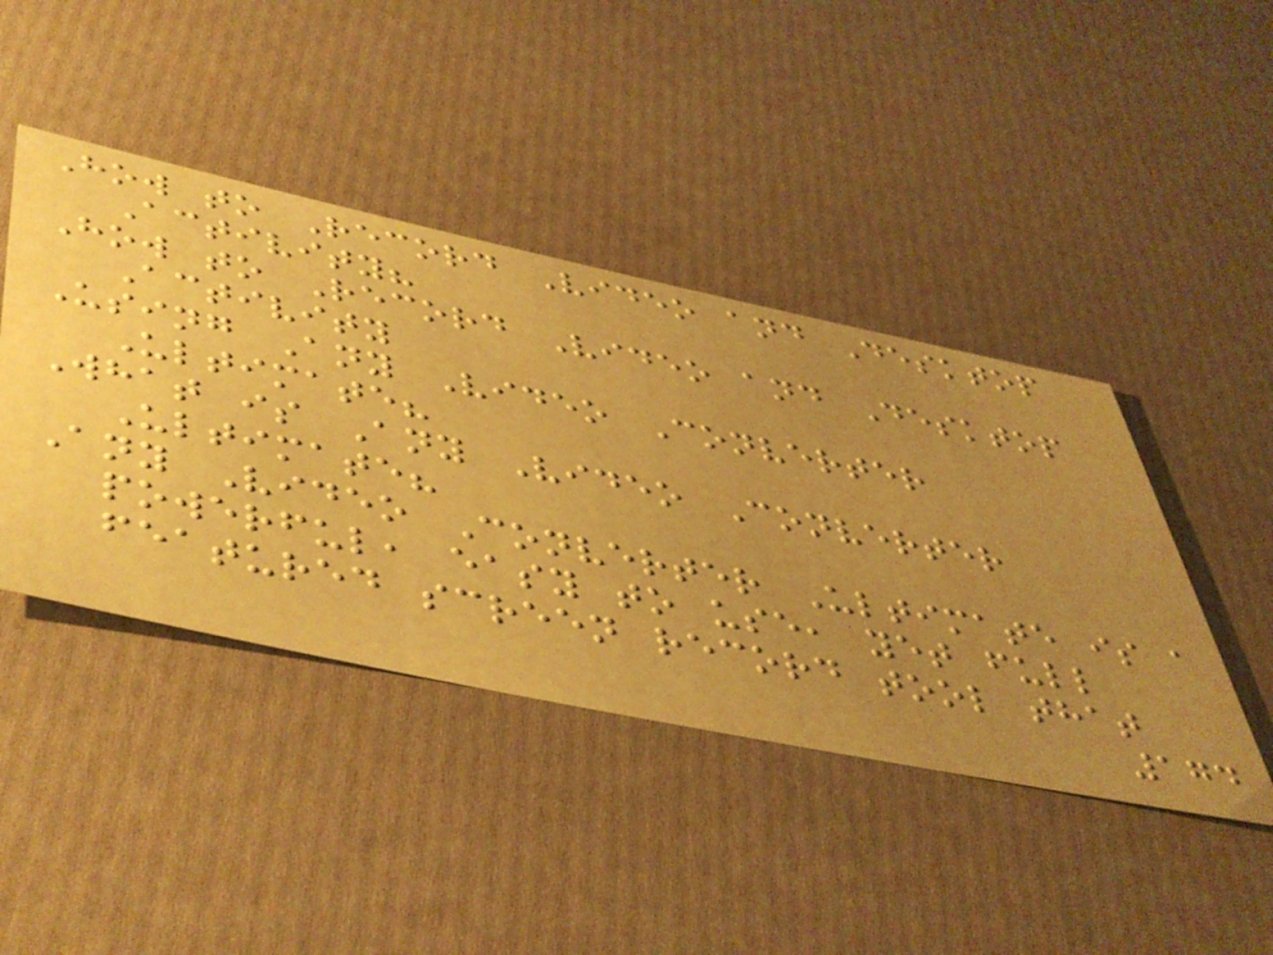How to Record Video and Desktop
Activity?
How to Record Video and Desktop
Activity
Using Any Video Converter
Ultimate?
What is Any Video Converter
Ultimate?
Any Video Converter Ultimate is a
powerful, easy to use, yet full
featured screen record tool that
174
